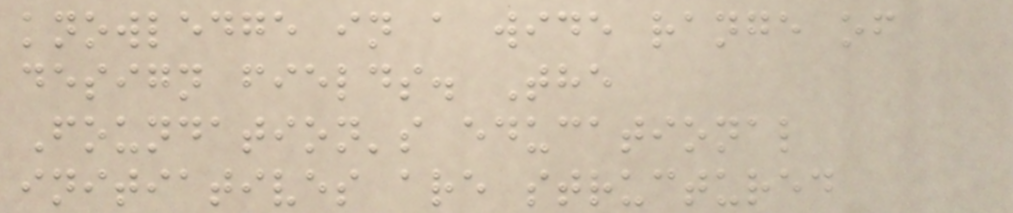knowledge in a wide range of
design fields. The
Foundation's educational
initiatives are structured
